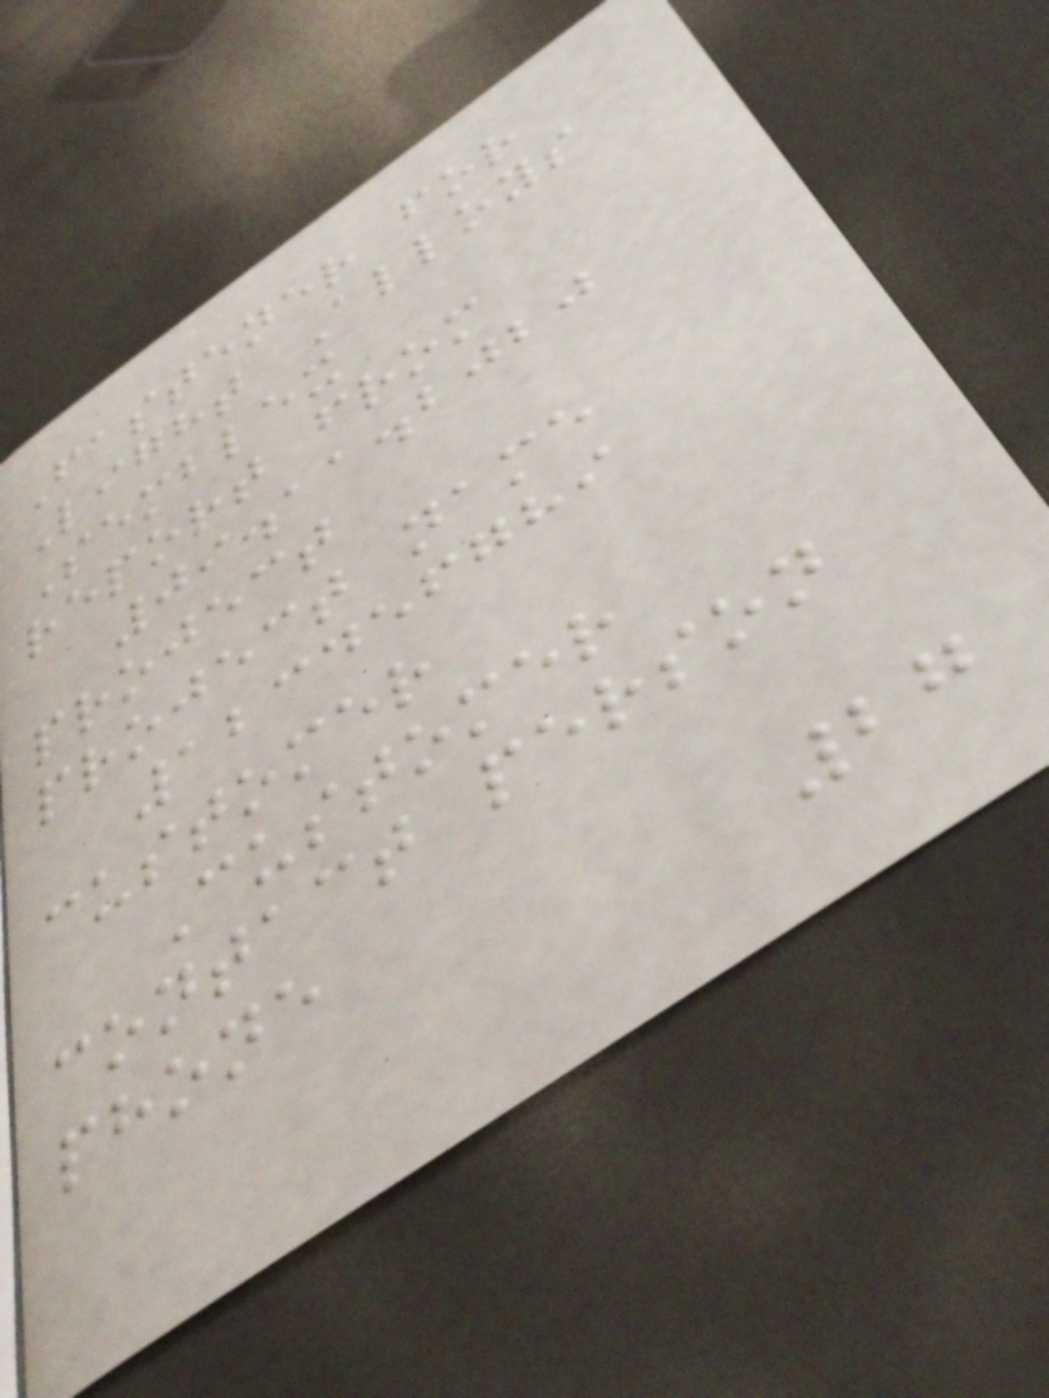Fastener for
Light Alloys
Semblex
report from
09.11.2020
project
project name
123456789
customer
Customer
contact person
phone
27
